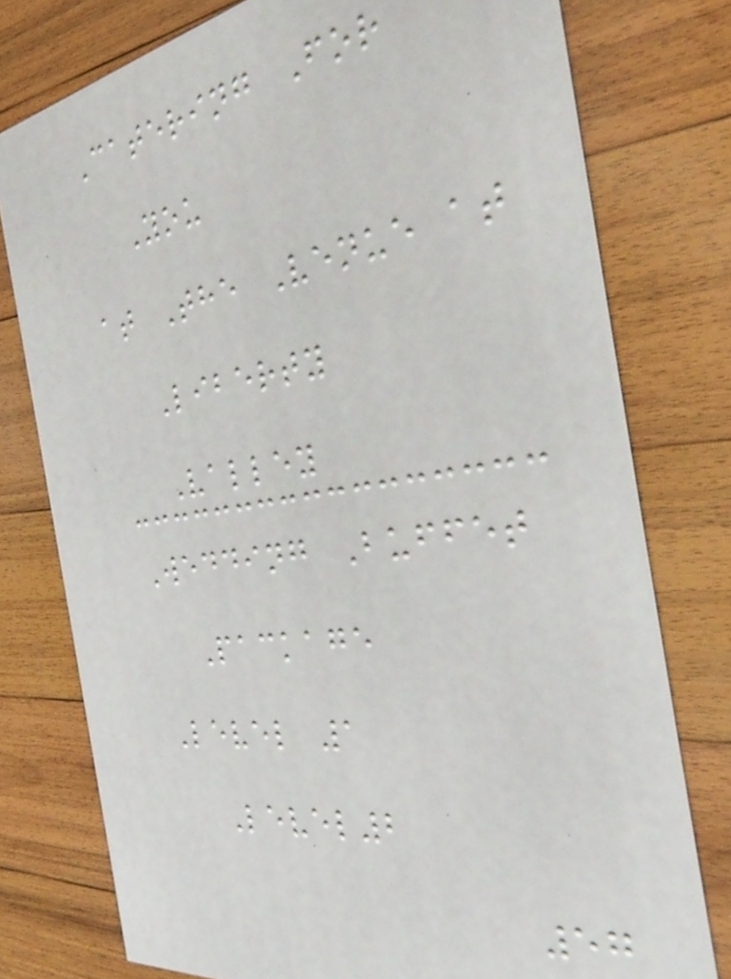Catering For
You
at The Venue at
Liberty
Valley
Wedding Buffet
Package
Level 1
Level2
57
